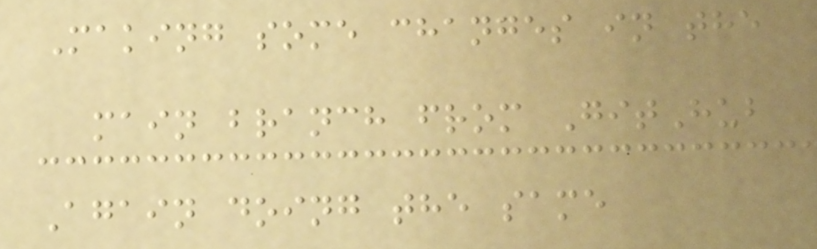Making some changes in the
main branch from GitHub
Again doing the same
